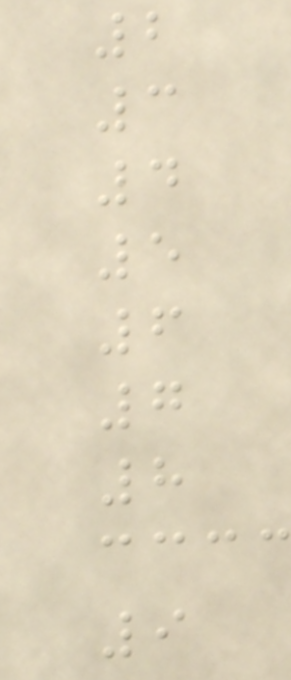2
3
4
5
6
7
8
9
